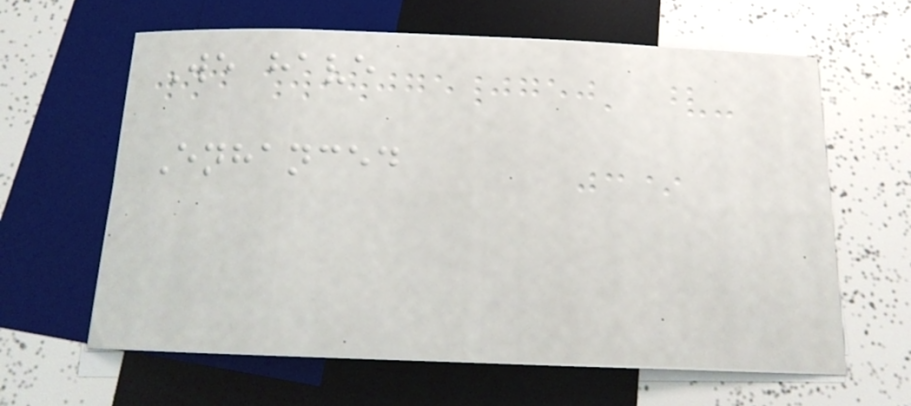We have
Enhanced
